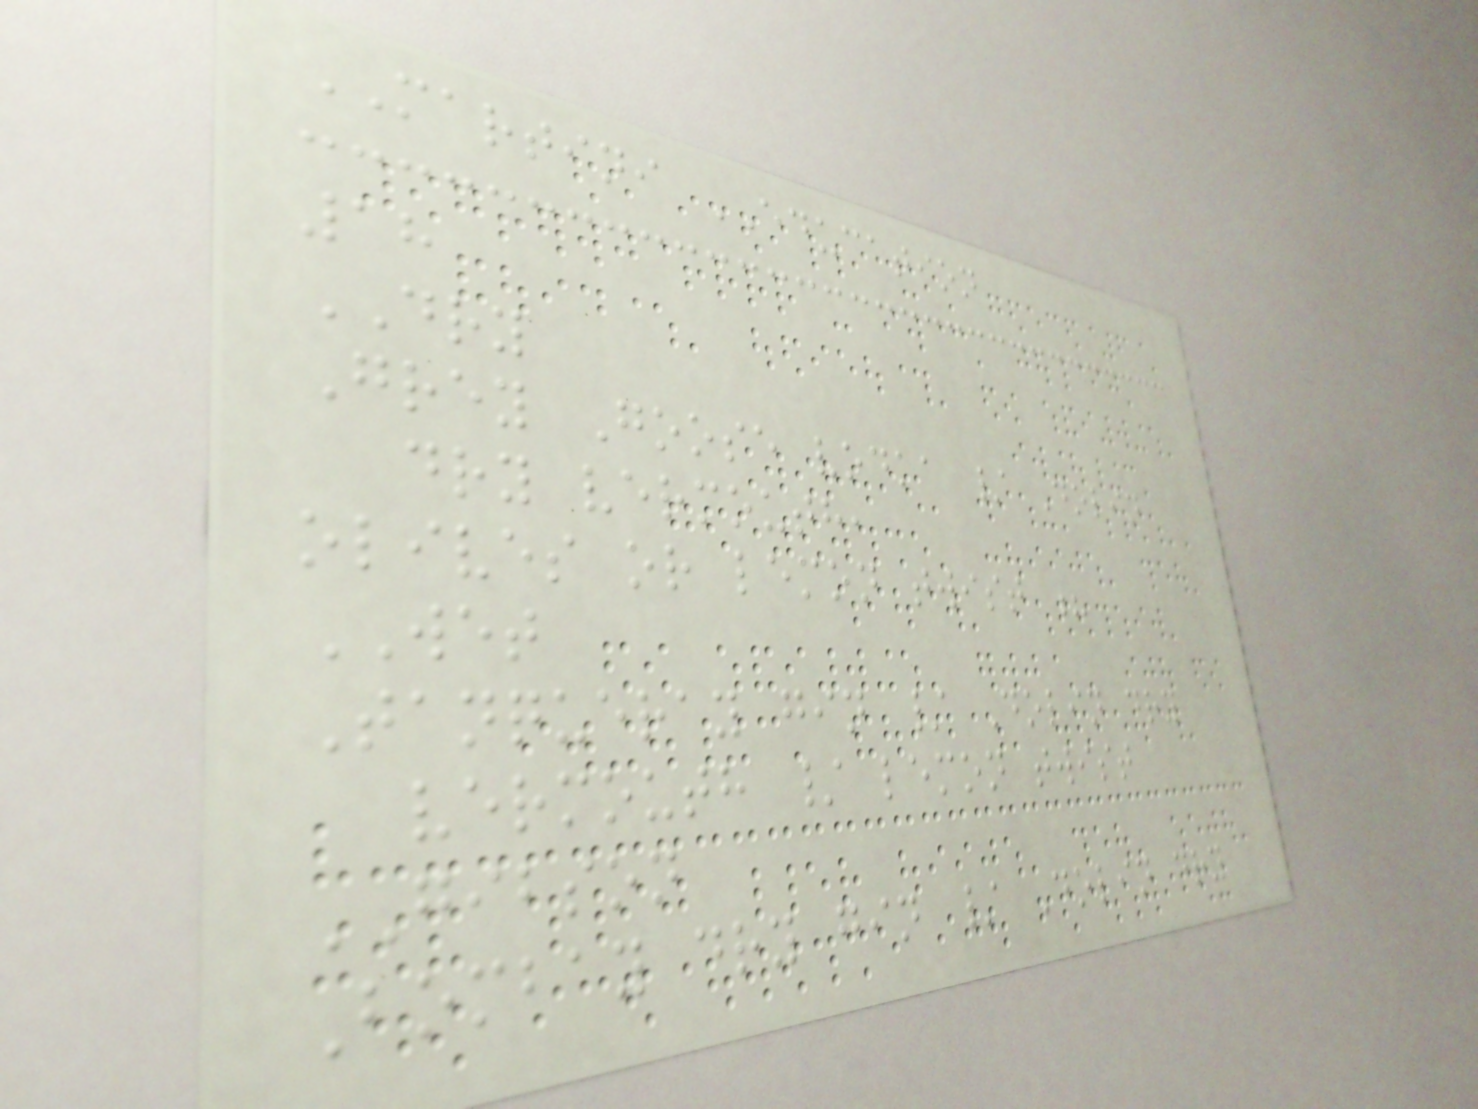MARTINI EDUCATION
18
DRY
Grey Goose vodka / Dolin
dry vermouth,
olives or lemon twist ?
WET
Tanqueray gin / Dolin dry
vermouth / lemon twist
GIBSON
Bombay dry gin / Dolin dry
